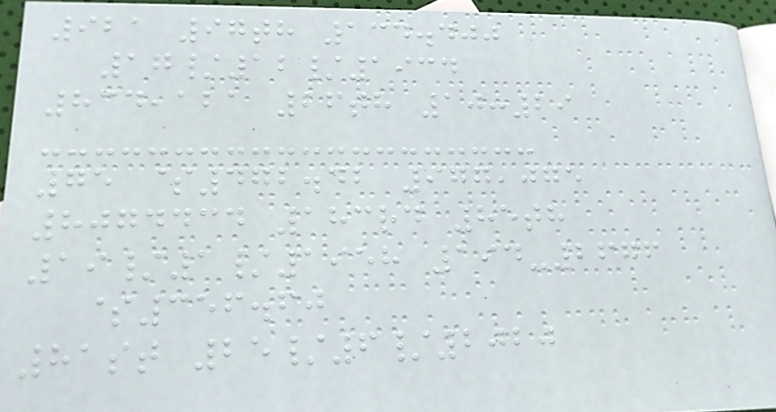921 97th 134.400
17/12/1934
834,121 26th 10:29
75 $472.42 977,075
8074434 183rd 85th
19/1/1958 194-2676
$356.60
81st 25/6/2020
